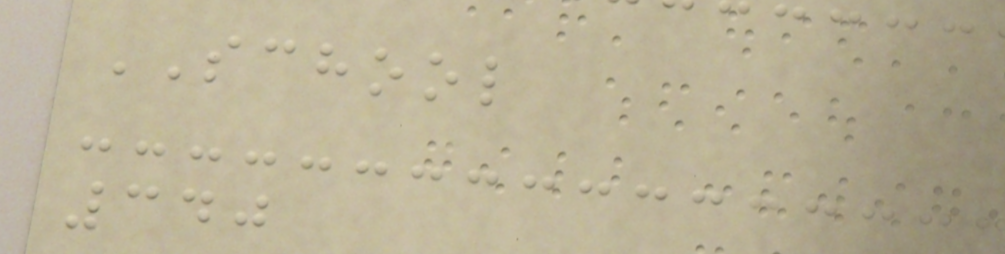SCHOOL
340
